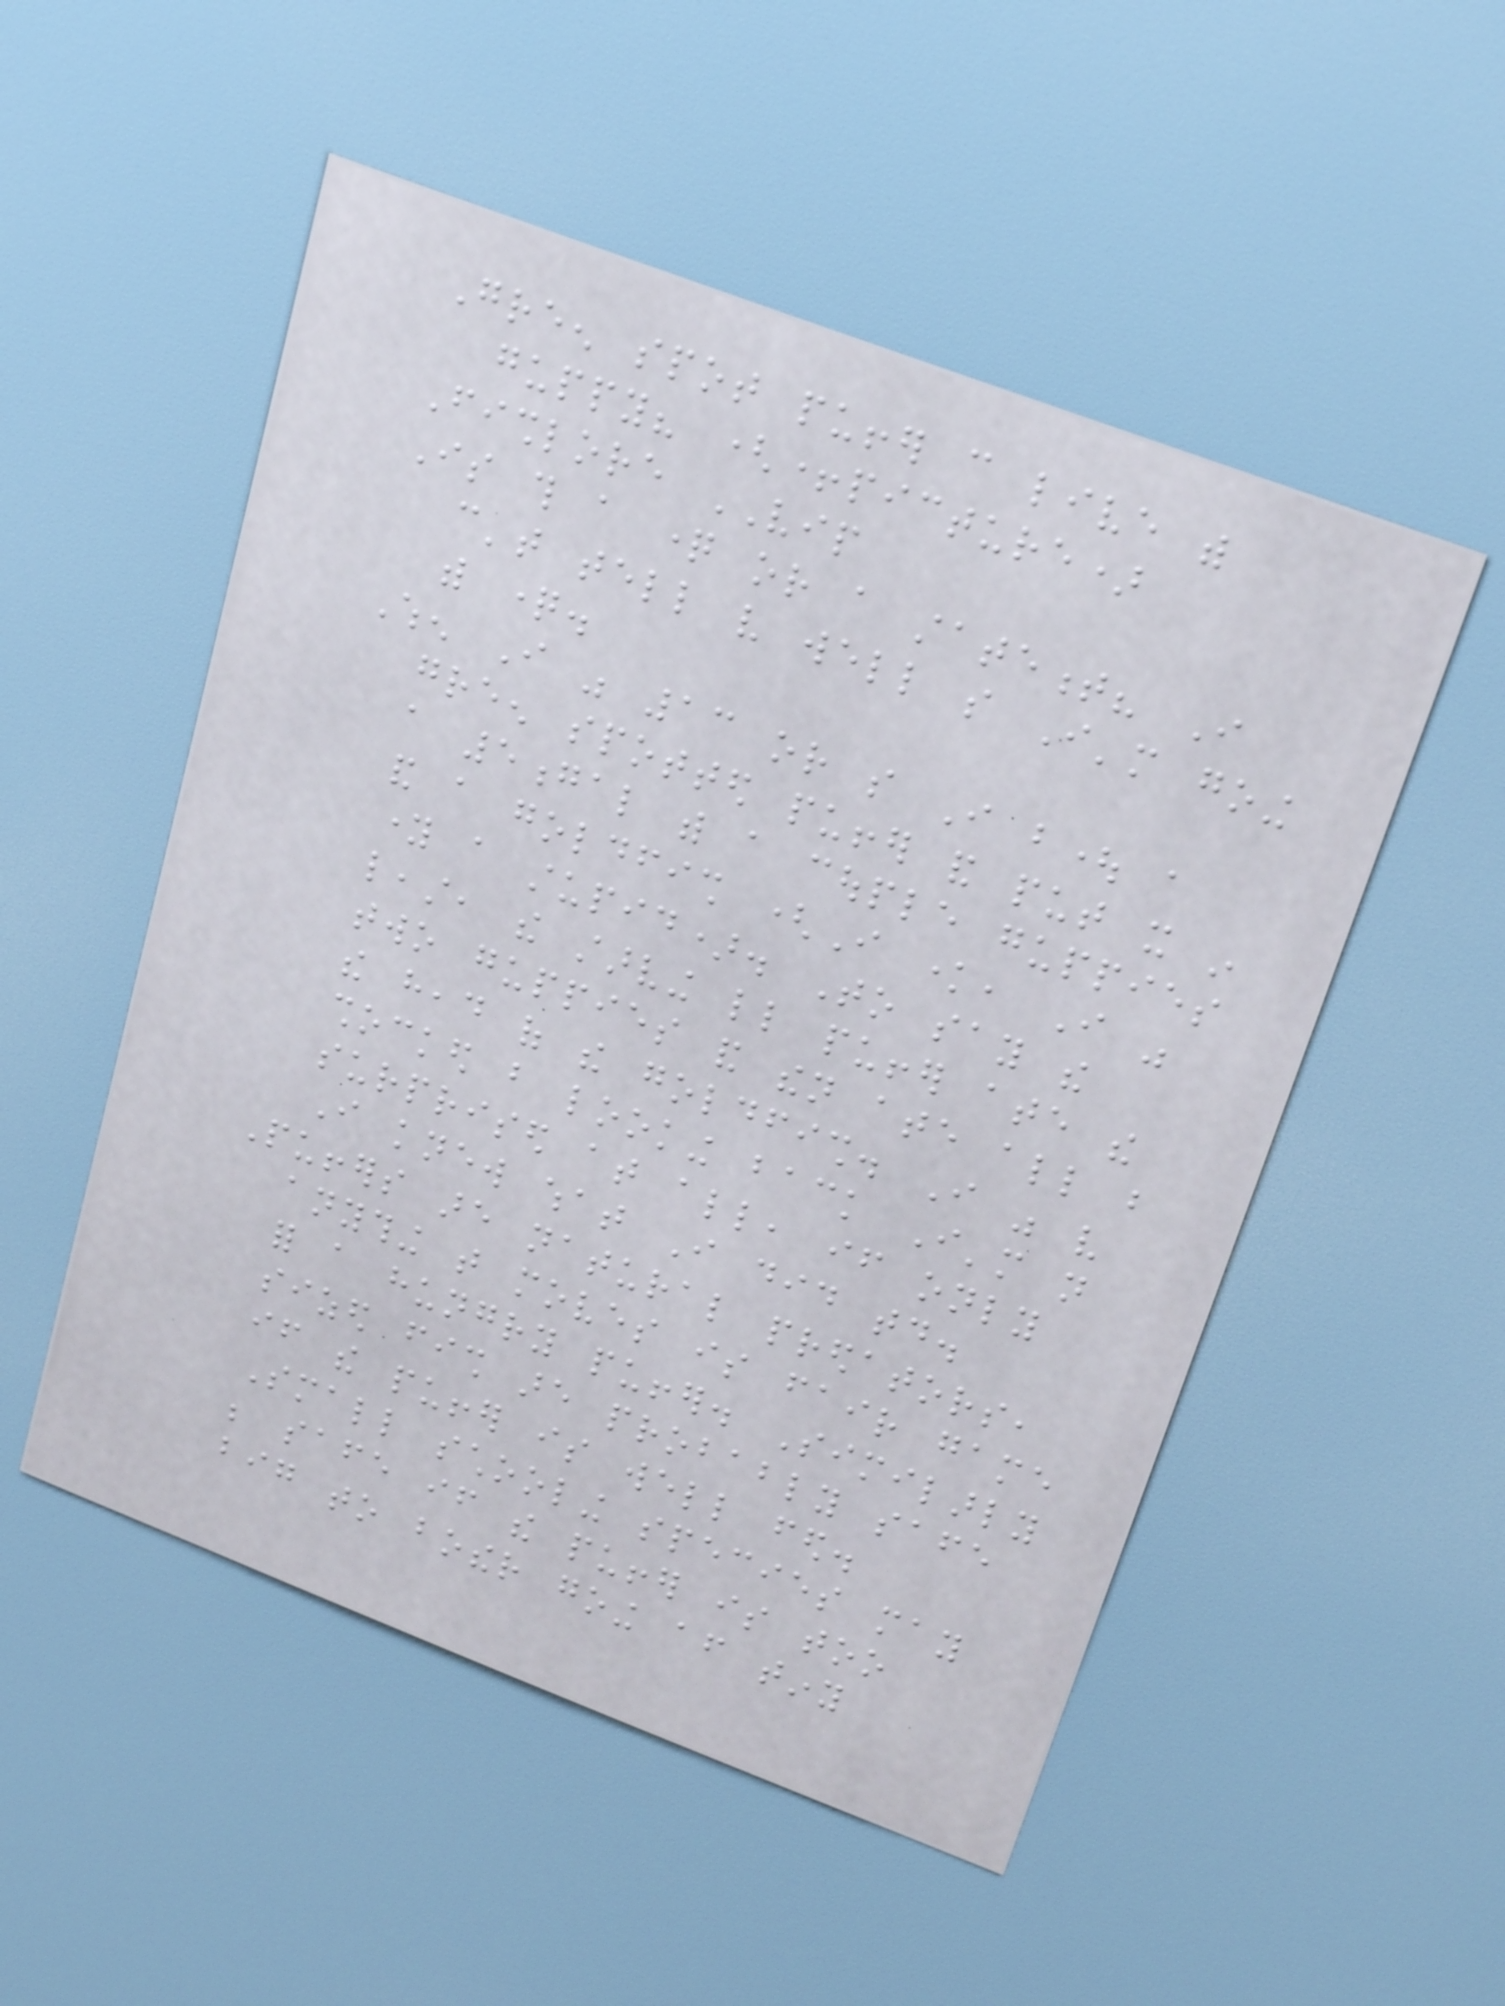Green spot puffer can live with
guppy? (+picture)
Fishlore VIP
Is this a question or a statement? I
can't tell very well so I'm going
with question.
When I was 13 or so I bought a
green spotted puffer and put it in
a 5gal with a couple guppies
and a goldfish (I know, I was
young a stupid). To say the
least, the starving little puffer ate the
two guppies and then ate all but
the head of the goldfish. I was very
shocked but looking back I'm not
surprised at all, if only
I knew what I did today.
Puffers are natural predators,
anything that moves is fair game
for a hungry puffer. Similarly
sized fish are probably safe
if the puffer is well fed.
Small schooling species may
be safe if the puffer is too
big to bother going after tiny
